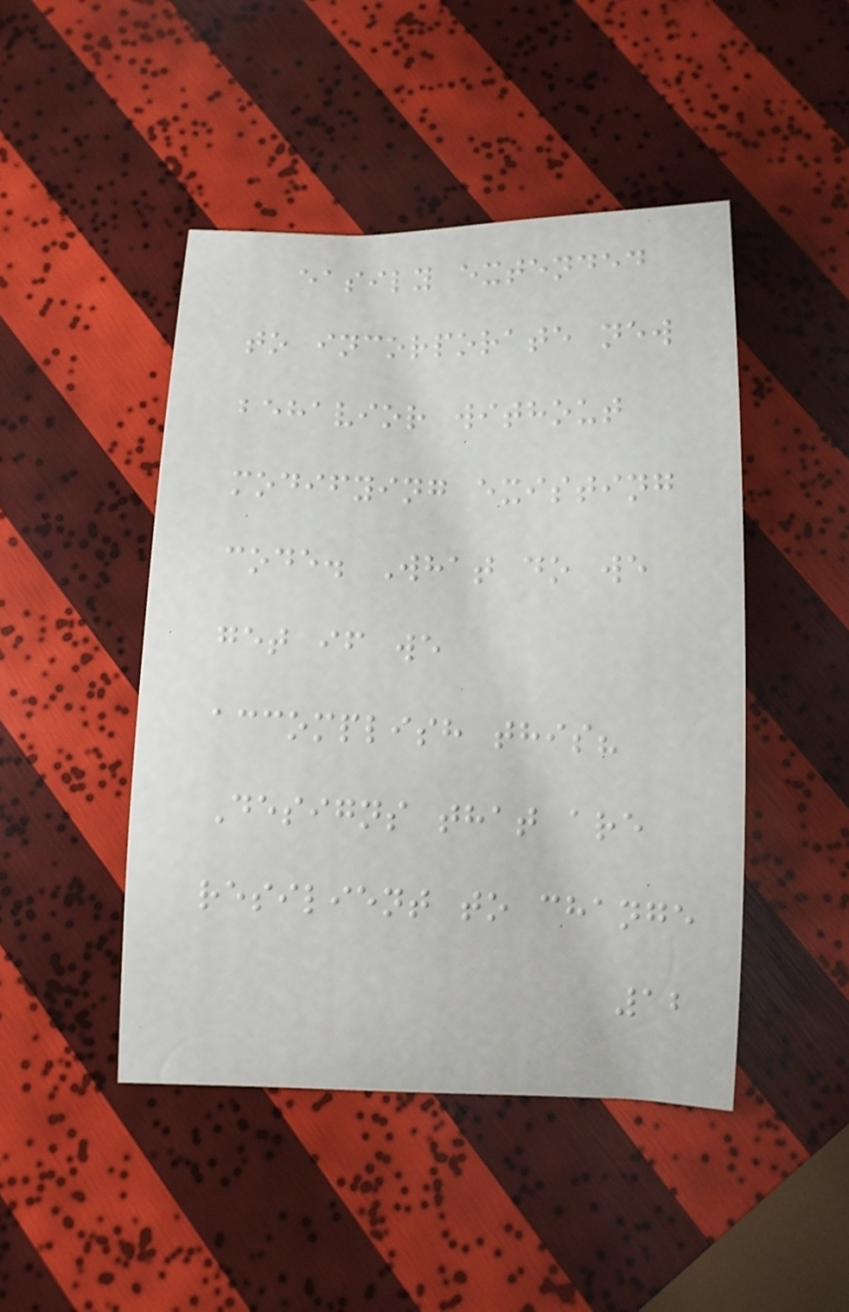easily extended
to incorporate new
behavior without
modifying existing
code. What do we
get if we
accomplish this?
Designs that are
resilient to change
12
